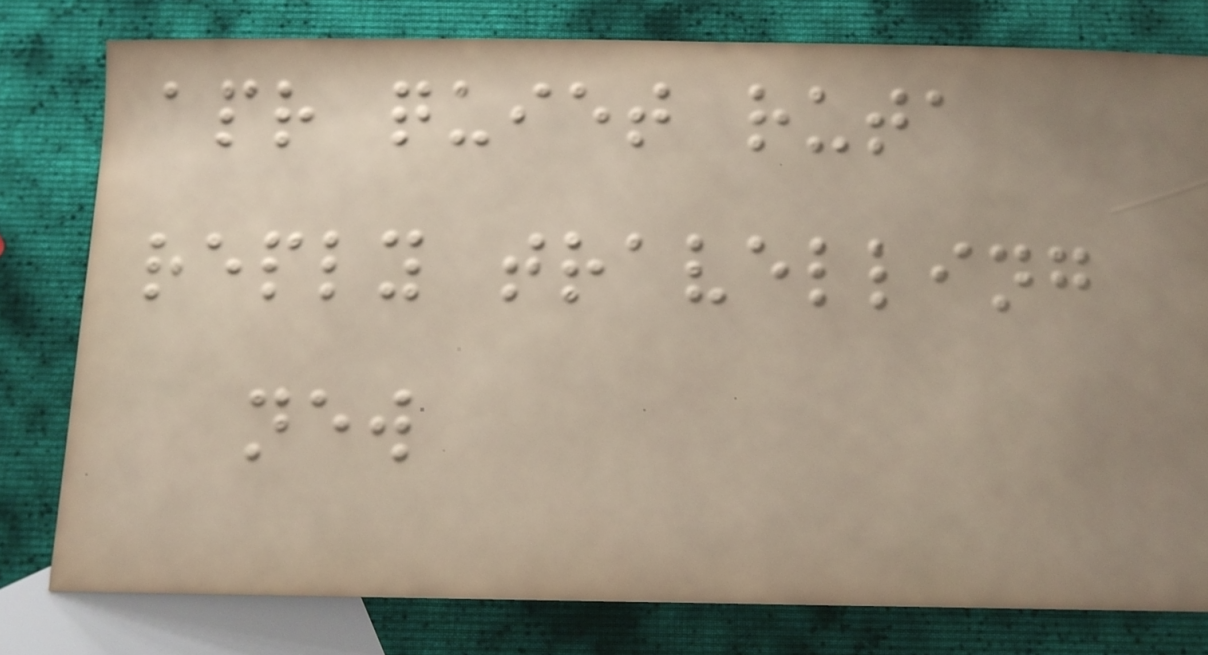apr quiet ruta
reply travelling
new
